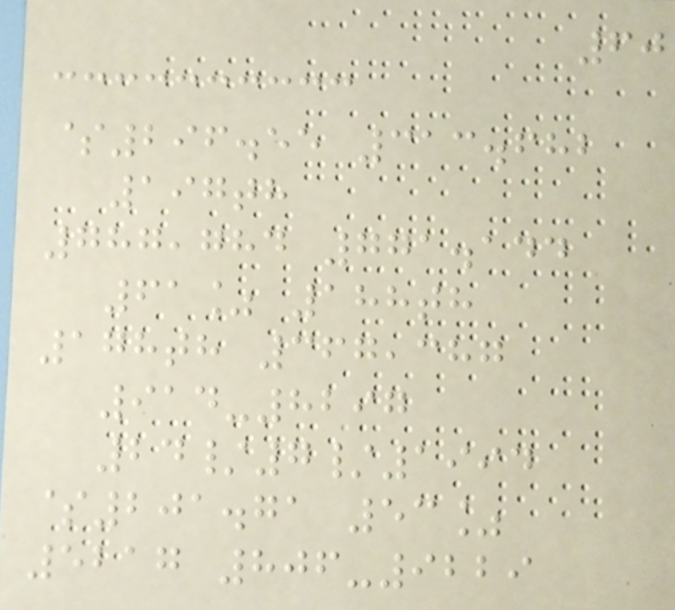60
$296.55 313.682
197th
787,784 771.144
61% 188th
178th 367,387
914-8297
24/7/1994
$201.71 53%
5217 806-9229
